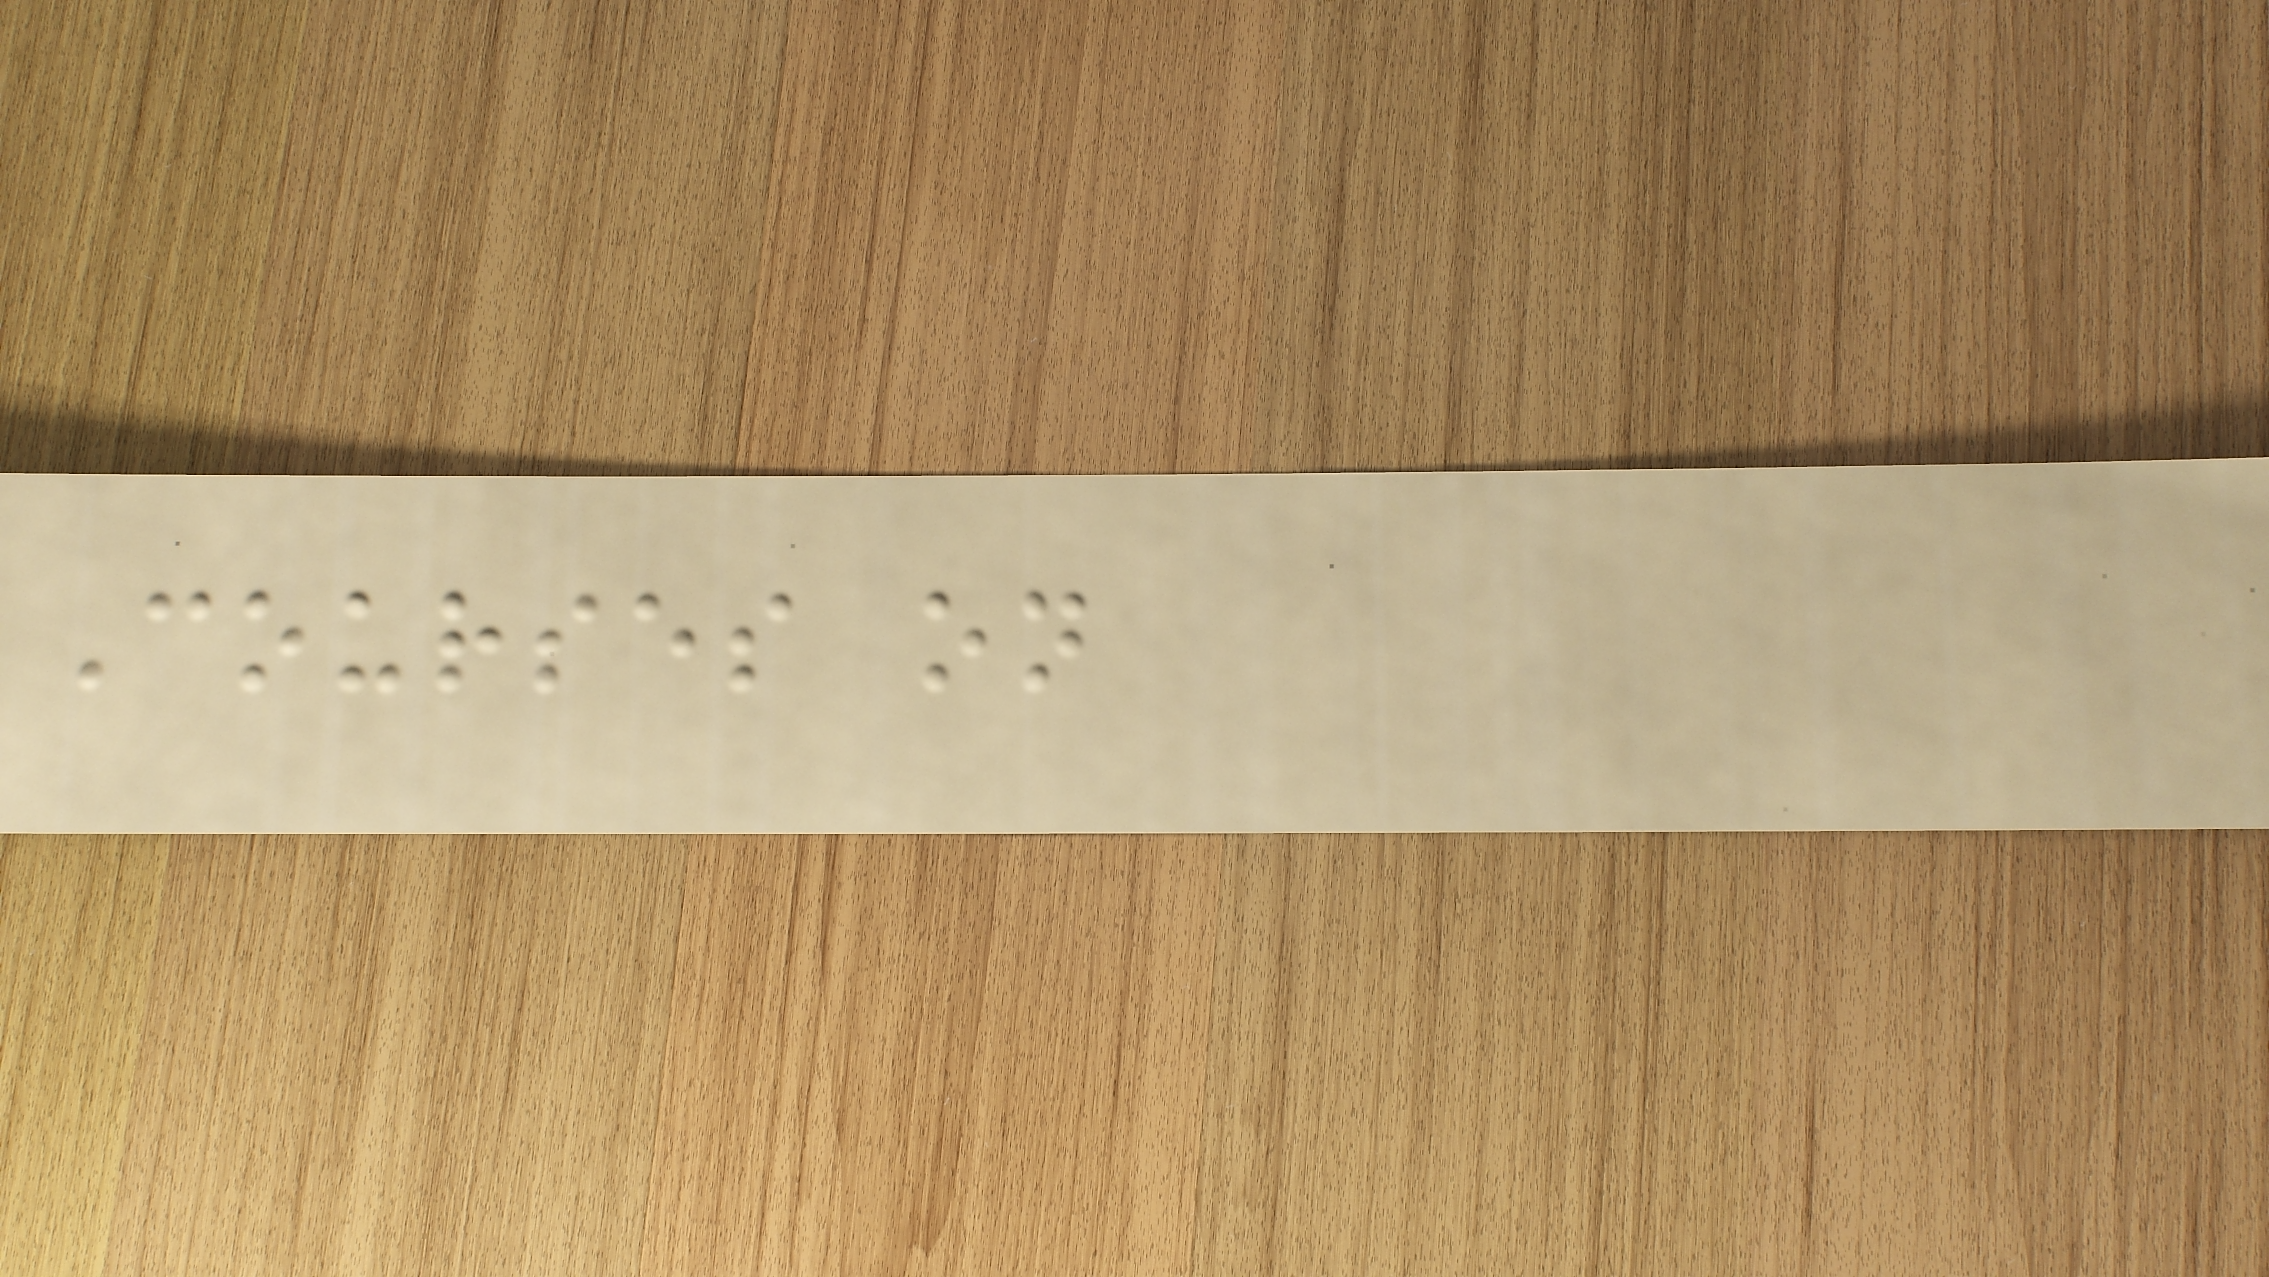Courses on
